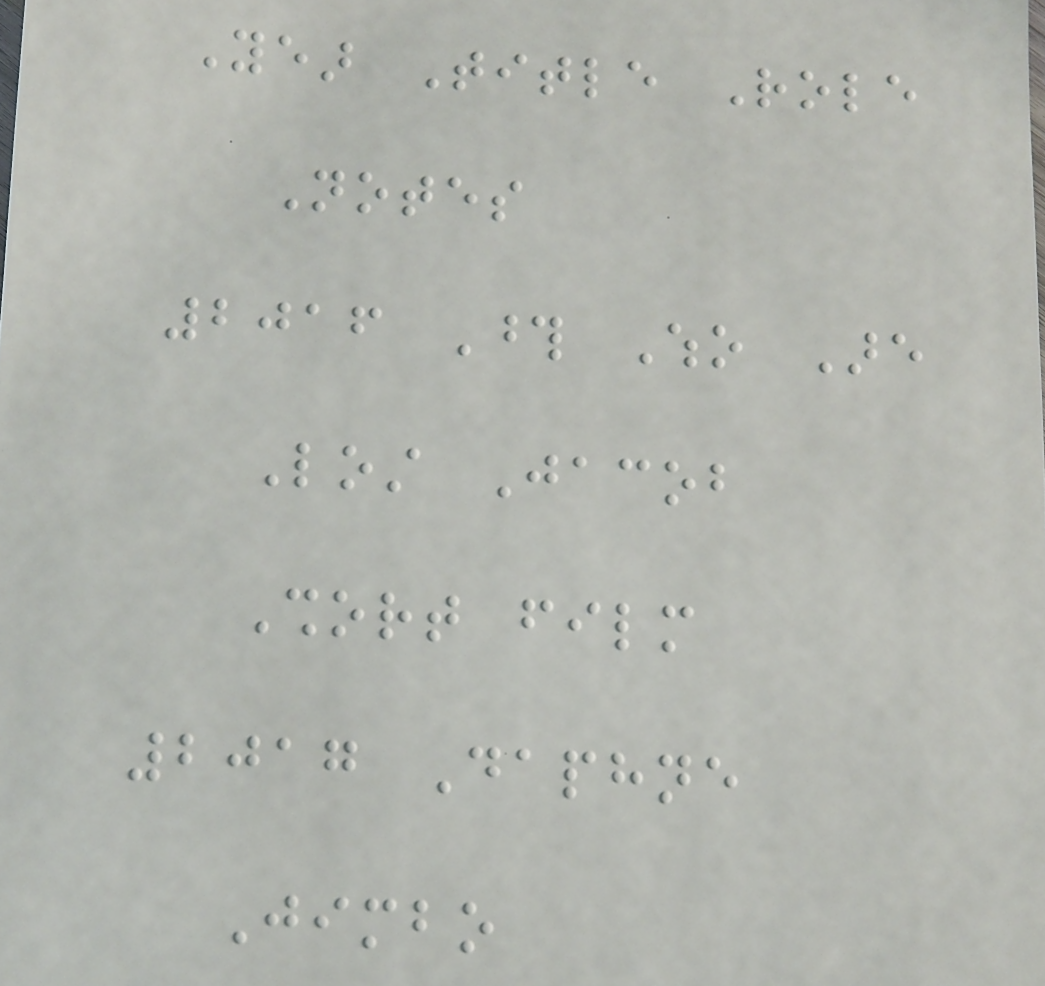Year Title Role
Notes
2016 Those Who Are
Lost Jacob
Short film
2017 Daphne
Jimbo
